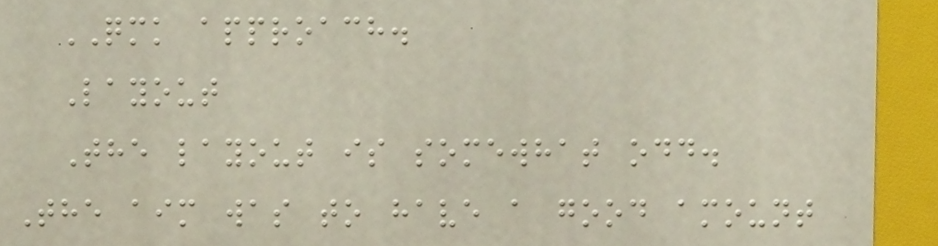QMK approach.
Layout
The layout is somewhat odd.
The aim was to have a good amount
